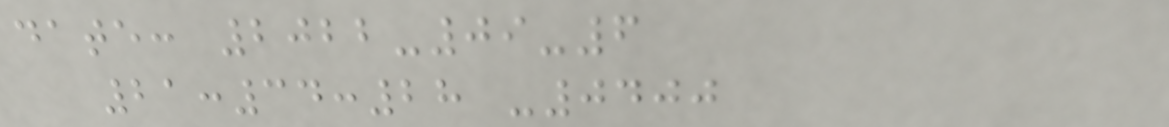date: 2022-09-6
21:34:28 -0400
